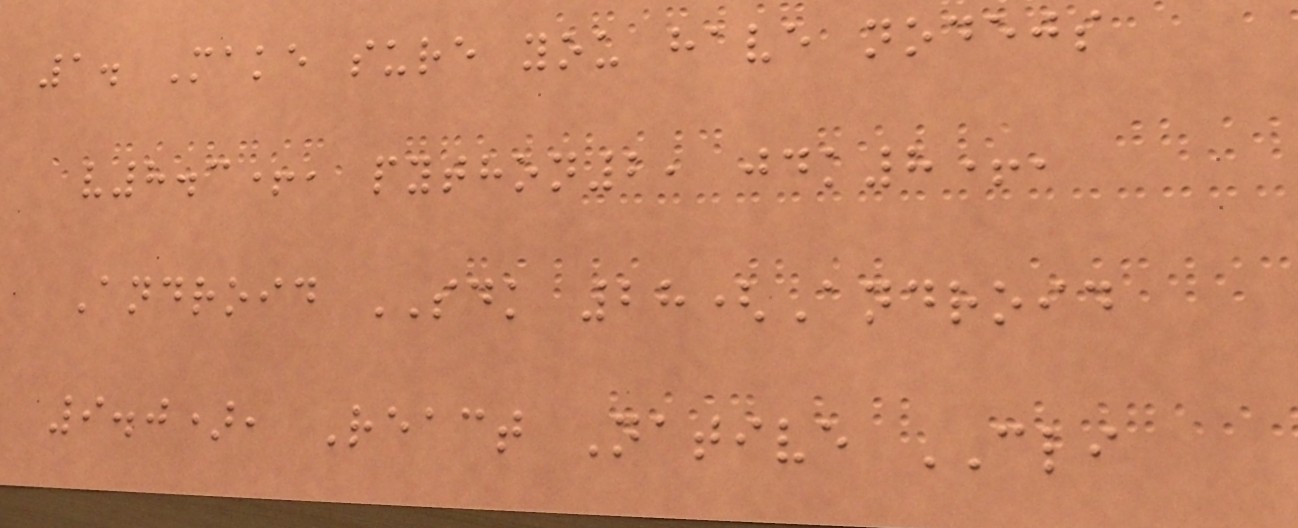1. Make sure you have nodejs
v8.3+, python2, jdk8+,
Android SDK 28(Android
9.0), React Native CLI
